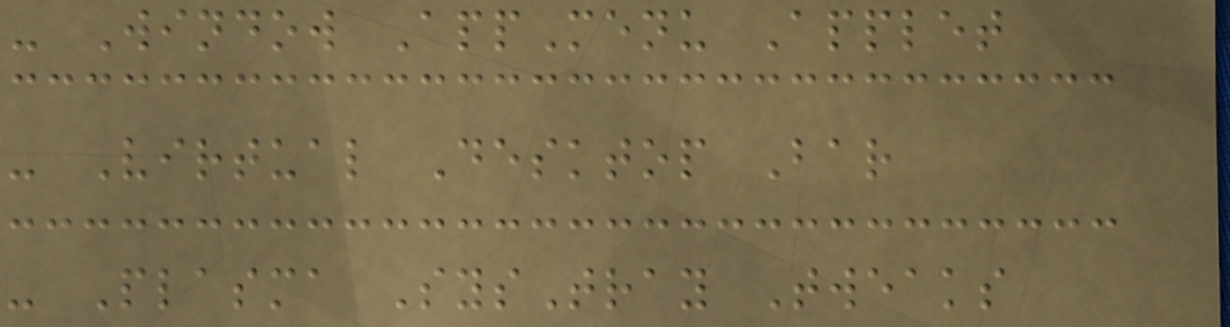- Window AppMenu Applet
- Virtual Desktop Bar
- Plasma SysTray Tweaks
